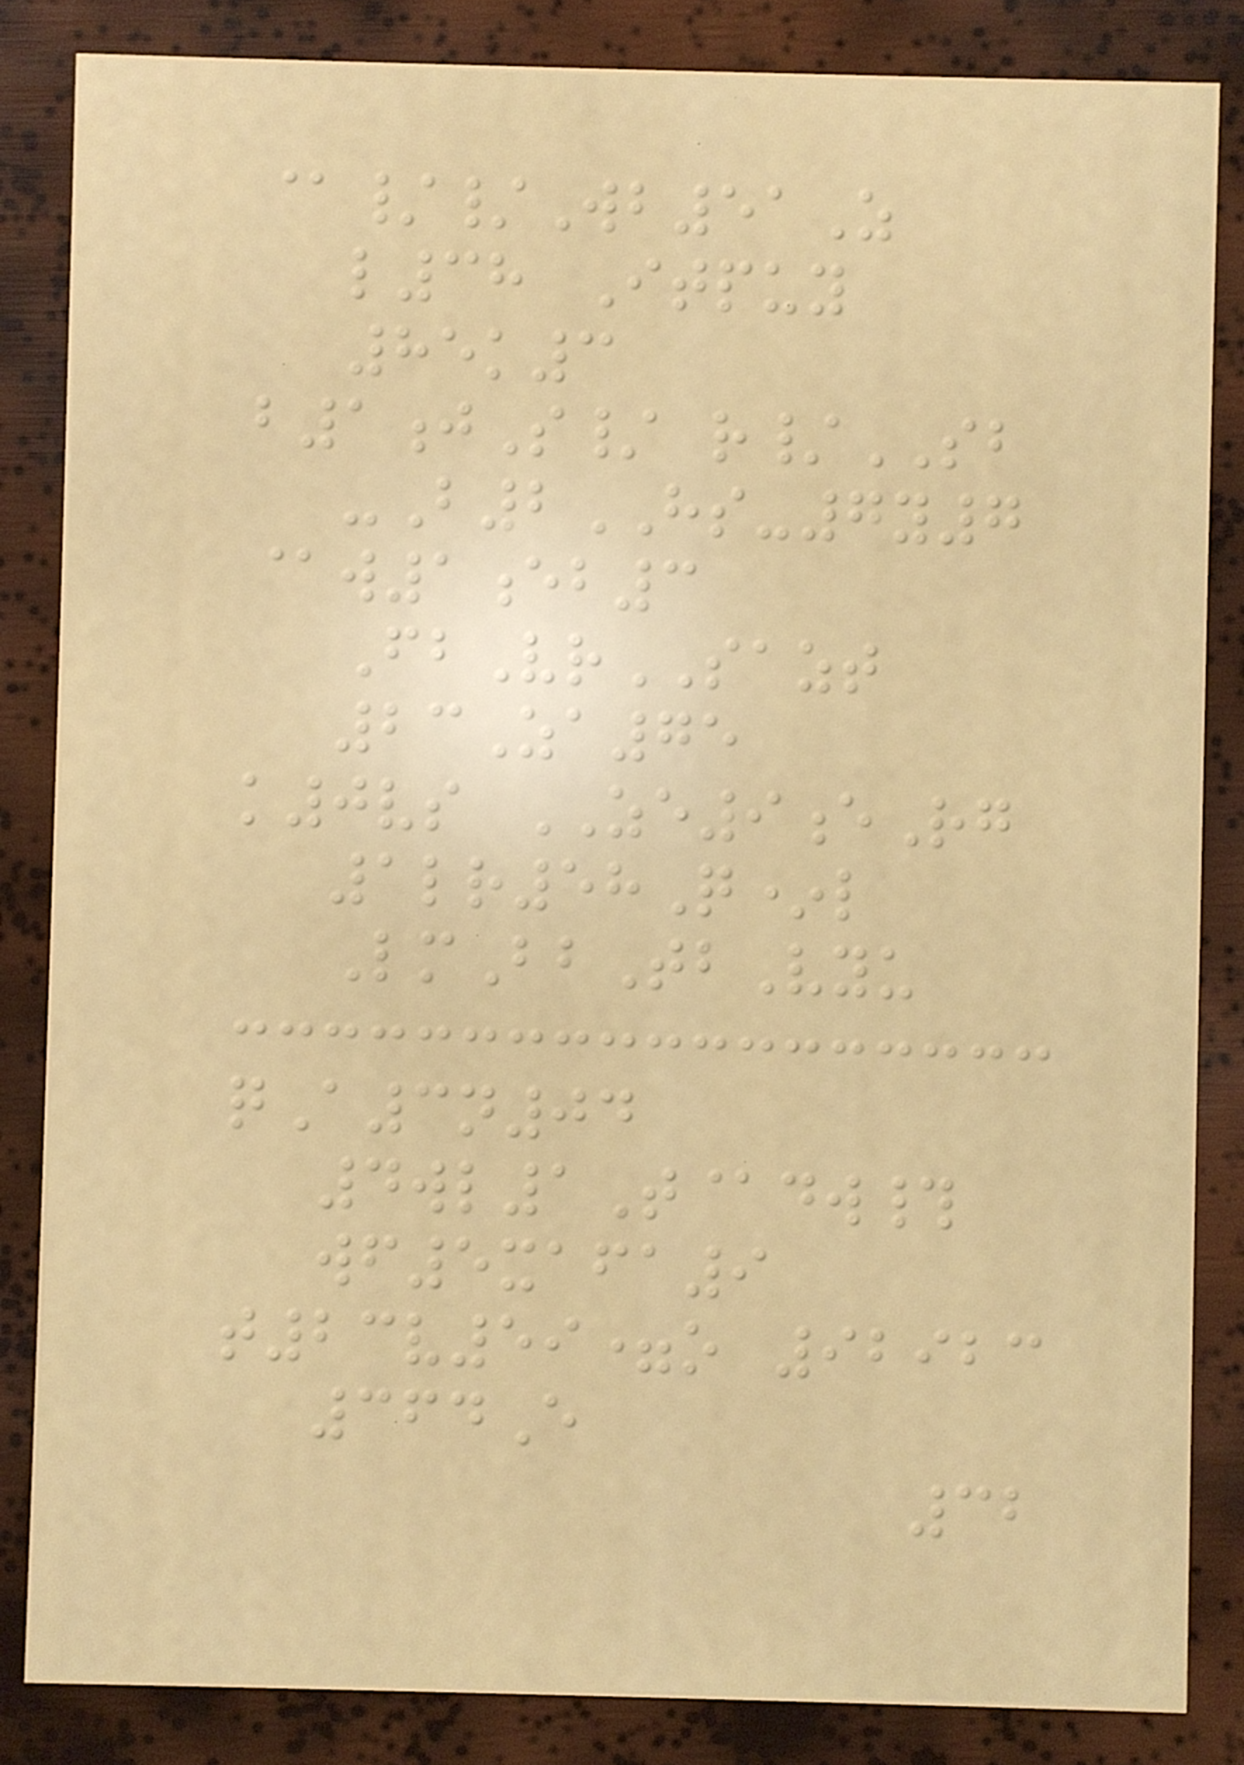@//Wb51Z
l38 Itpuy
85k3
b1jS/ r/SB
-B2HS-7y7
@w1eb3
FbVrSAZT
23Za75
k0vs ZE9eRg
1lr58Q*l
LmBbTbVyu
qA3n04
4wl1T@dw#
wf5xafa9
t23v59=o 92923
364E
32
